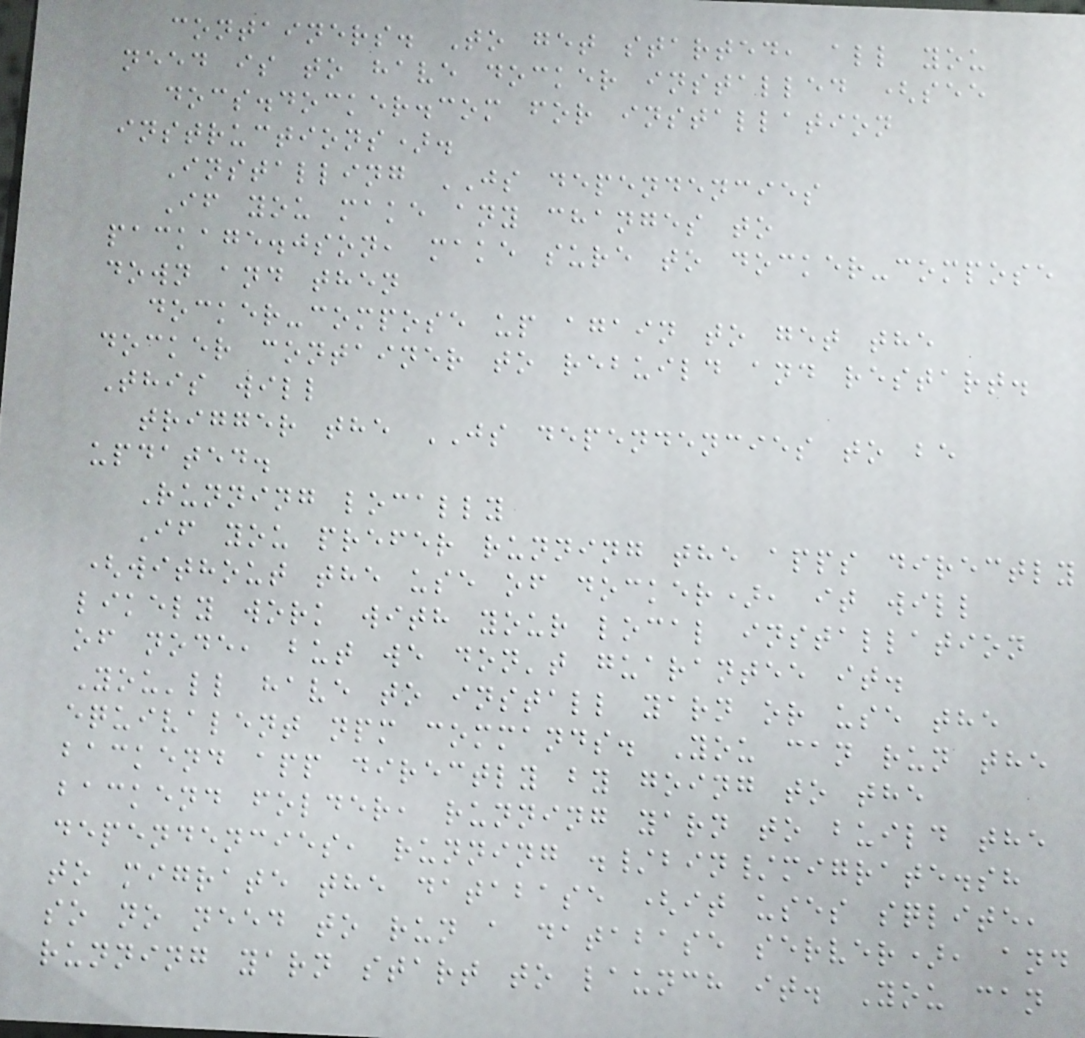containers. To get started, all you
need is to have docker installed (see
docs.docker.com for installation
instructions).
Installing JS dependencies
If you make any changes to
package.json, make sure to docker-compose
down and then
docker-compose up again to get the
docker container to rebuild and restart.
This will
trigger the JS dependencies to be
updated.
Running locally
If you prefer running the apps directly
(without the use of docker), it will
likely work with your local installation
of node, but we don't guarantee it.
You'll have to install yarn or use the
equivalent npm commands. You can run the
backend app directly by going to the
backend folder, running yarn to build the
dependencies, running ./bin/migrate.sh
to migrate the database (it uses sqlite,
so no need to run a database server), and
running yarn start to launch it. You can
